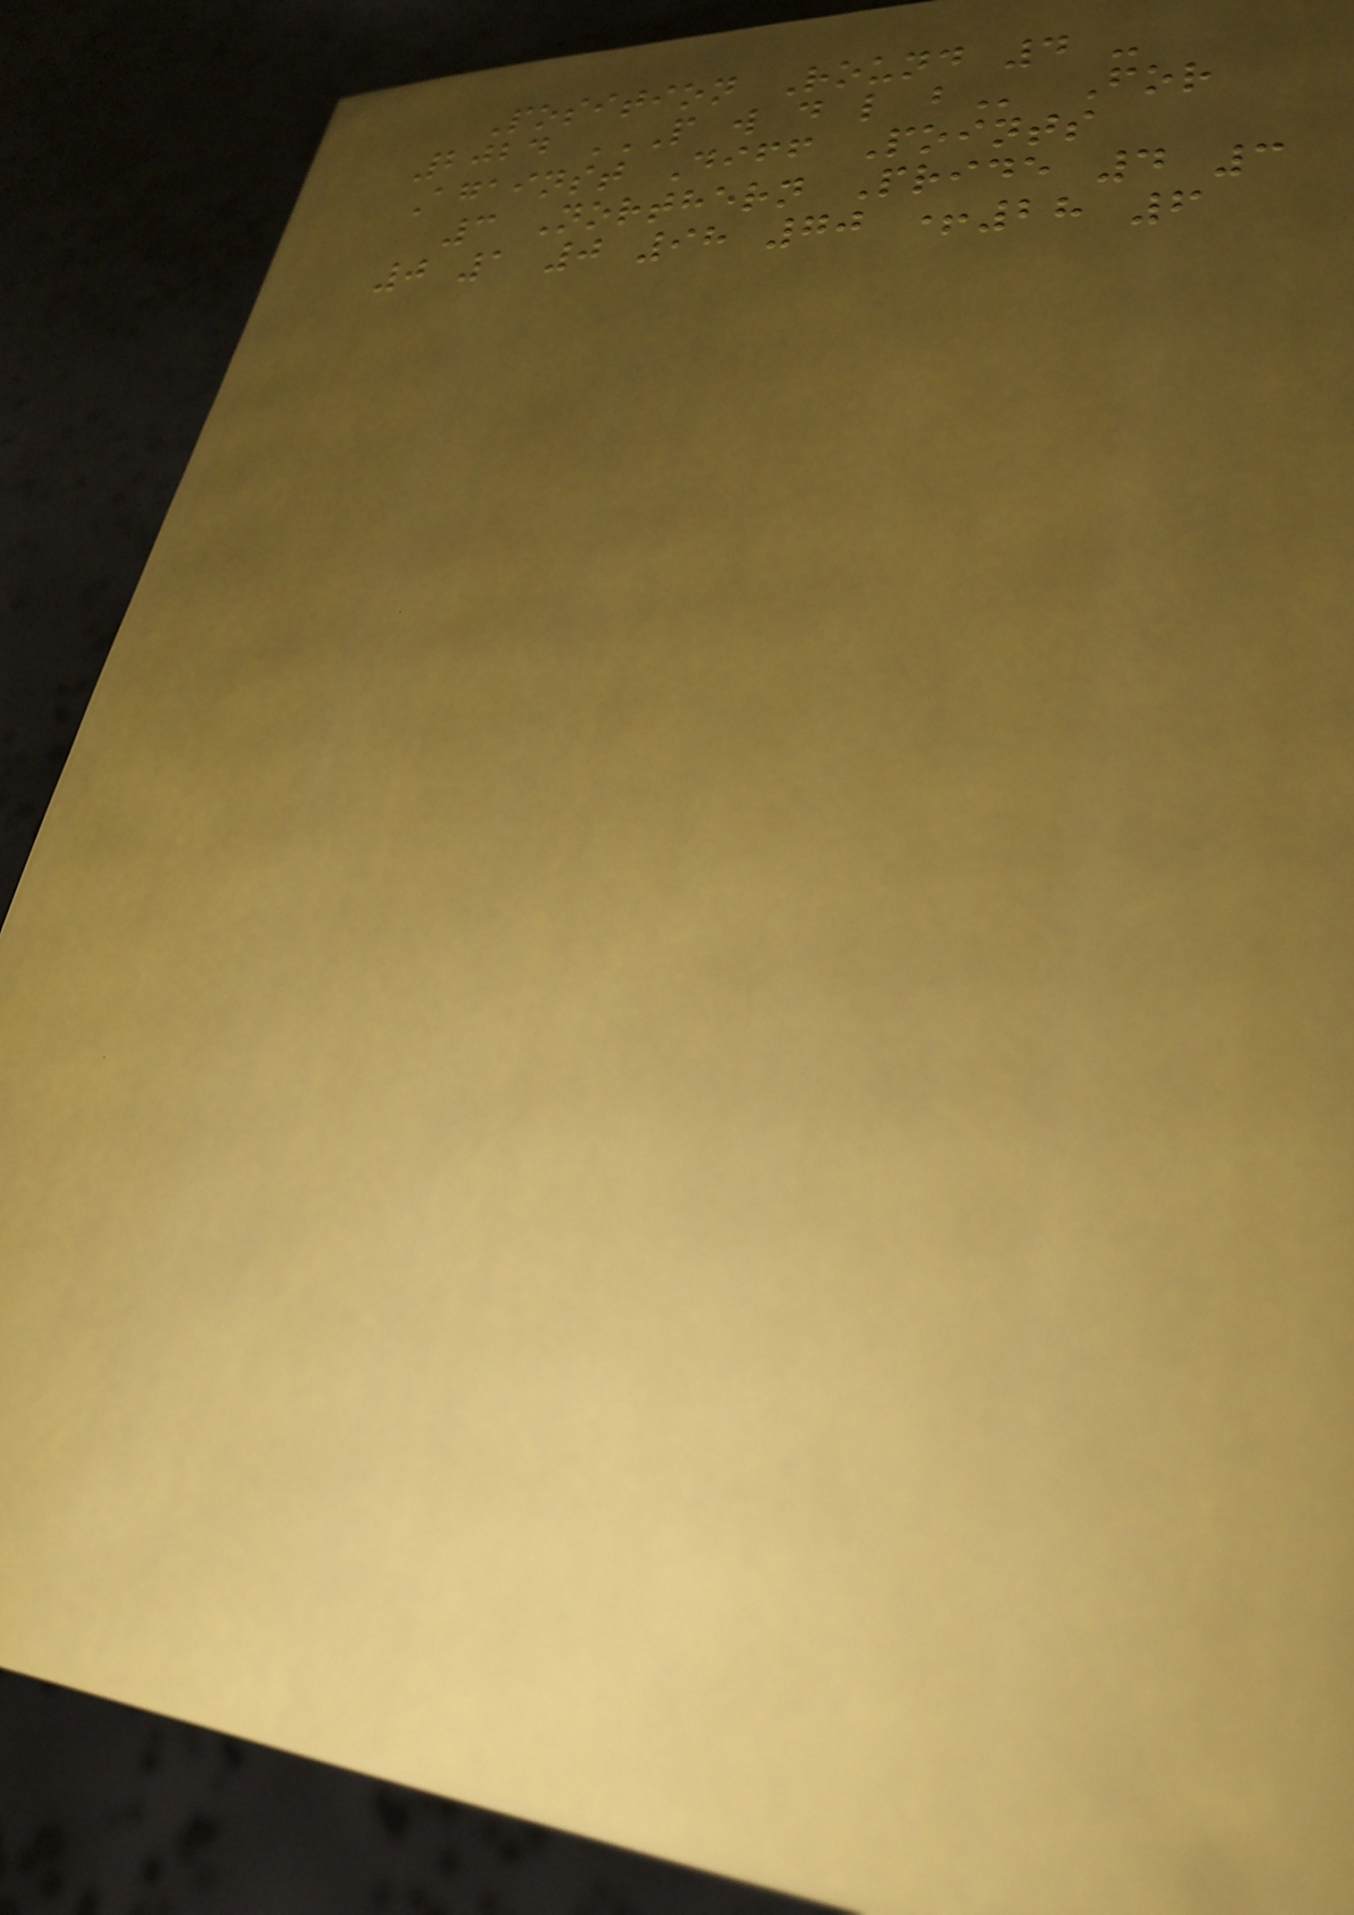Position Round 4 -
2024 P W D L B For
Against Diff Points
3 Northern Pride 4 3
0 1 0 98 70 +28 6
